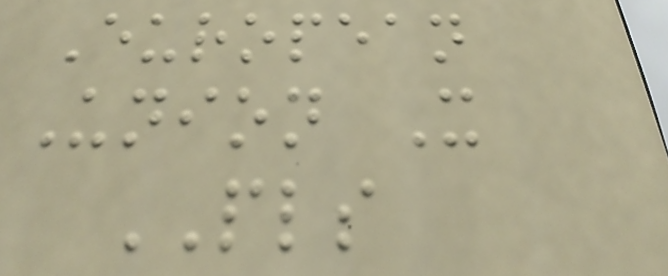European
Union X
PLS
